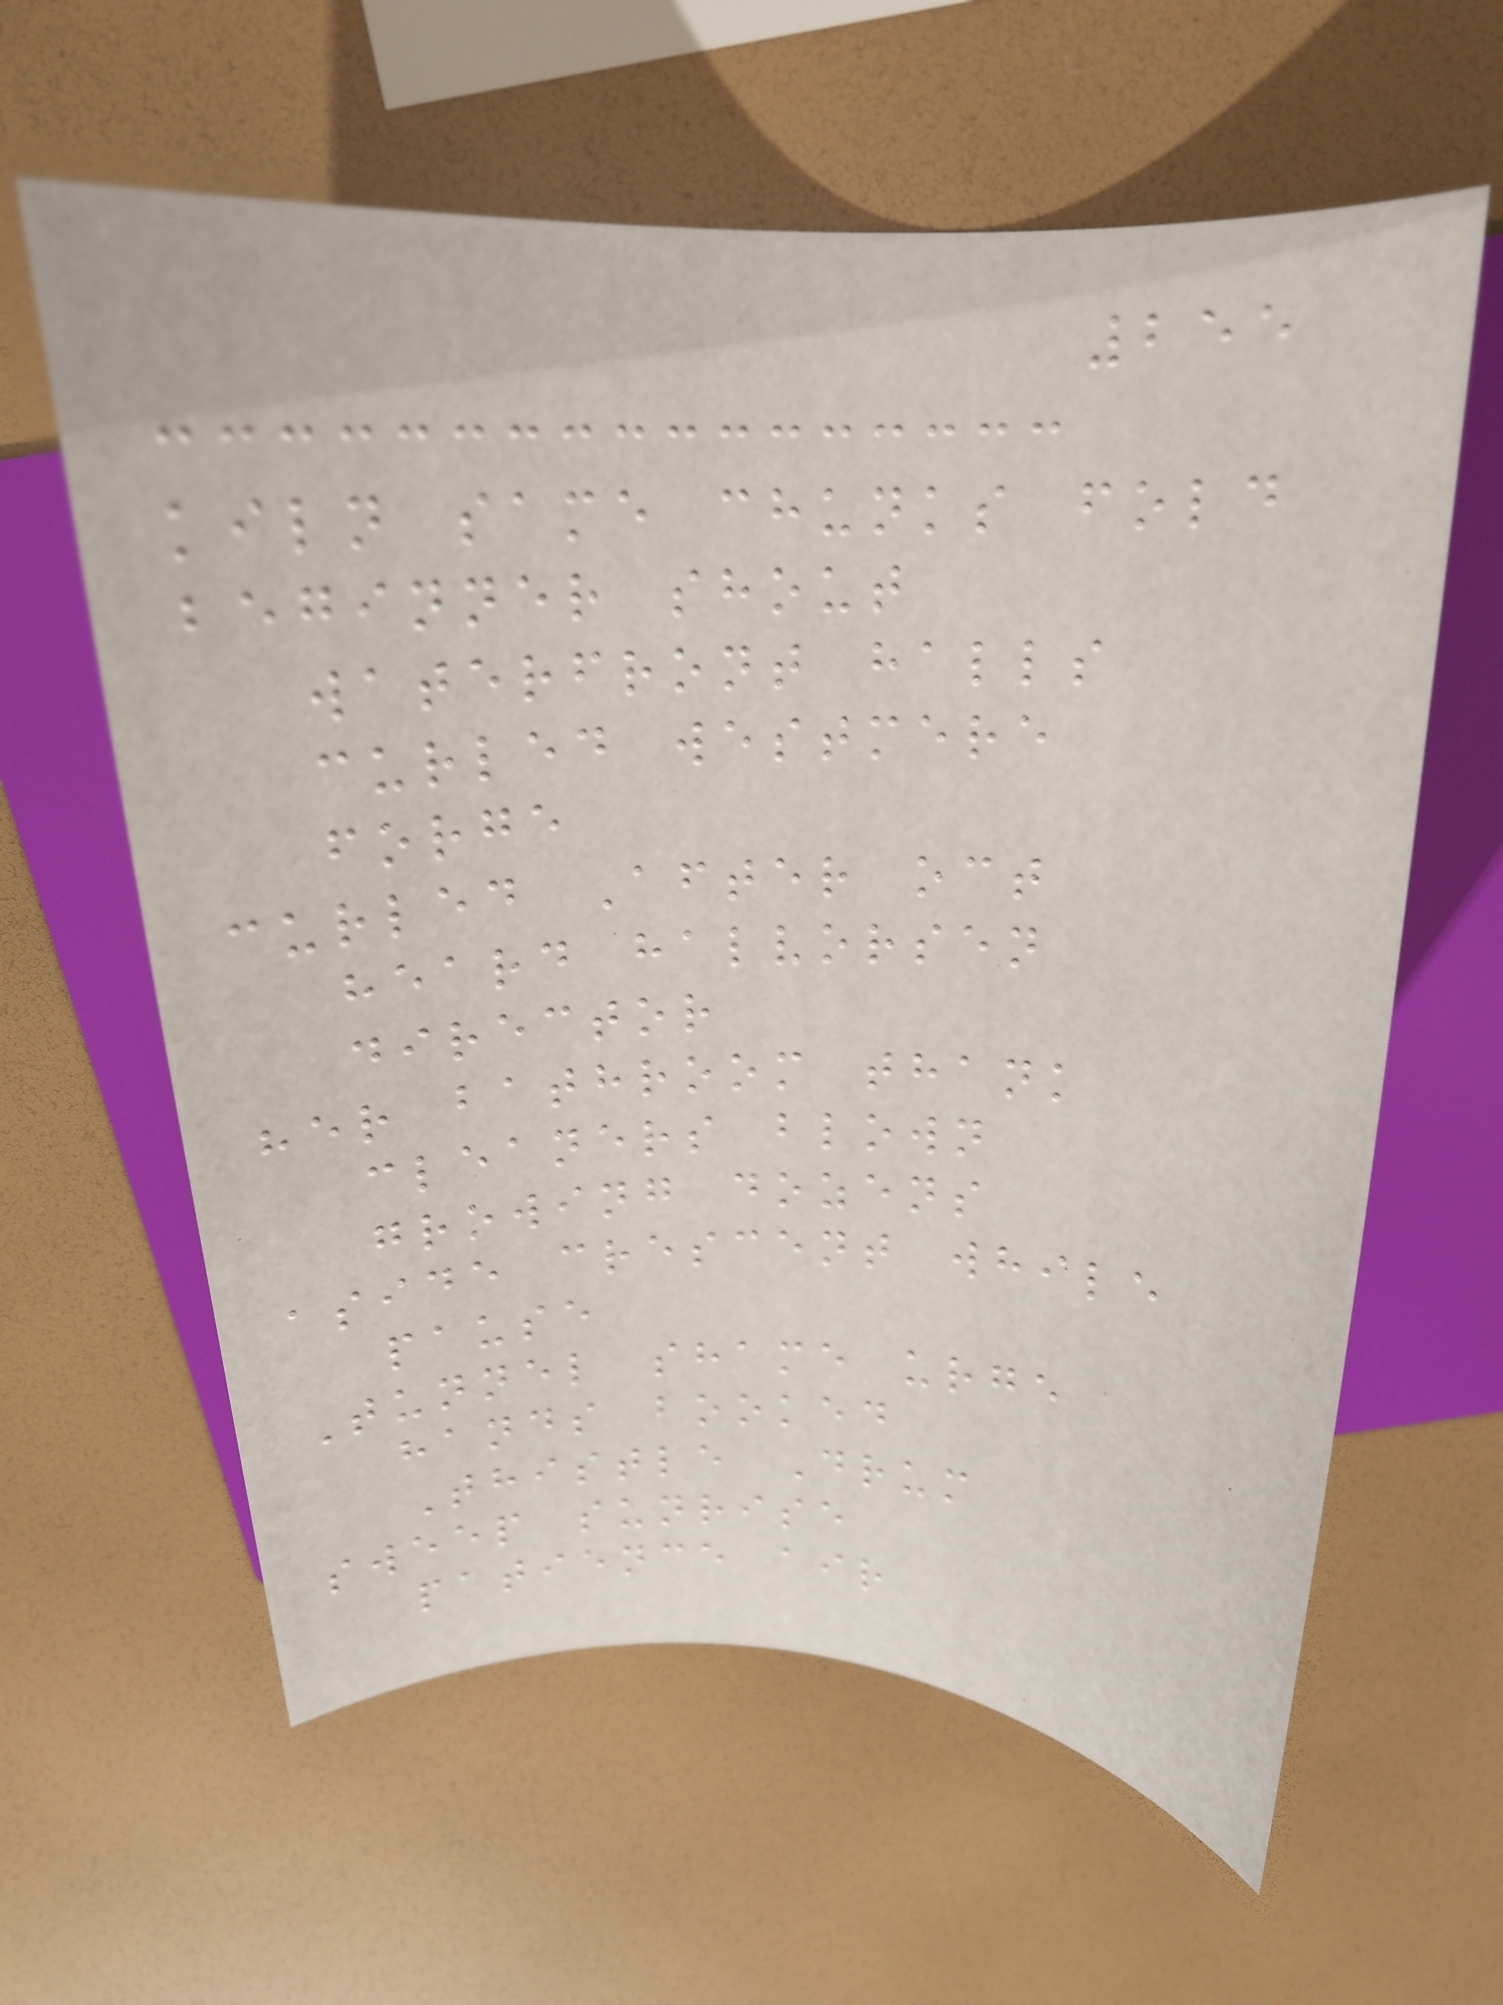255
kiln same chunks fold
beginner shout
waterfront halls
curled westmere
forge
curled After oct
heard halvorsen
director
her bathroom thank
cleaners blown
growing dozens
aside crescent while
pause
Tunnel shame urge
hands booked
Thistle Drum
sweep sunrise
patience air
